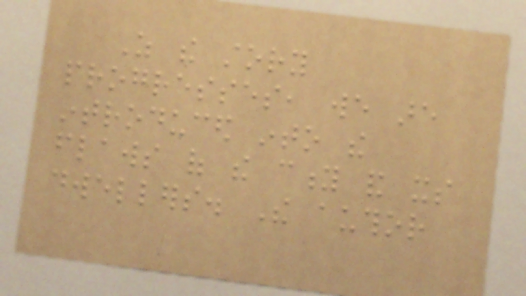As the story
progresses, we are
introduced into the
flaws of the city and its
dwellers. The author
